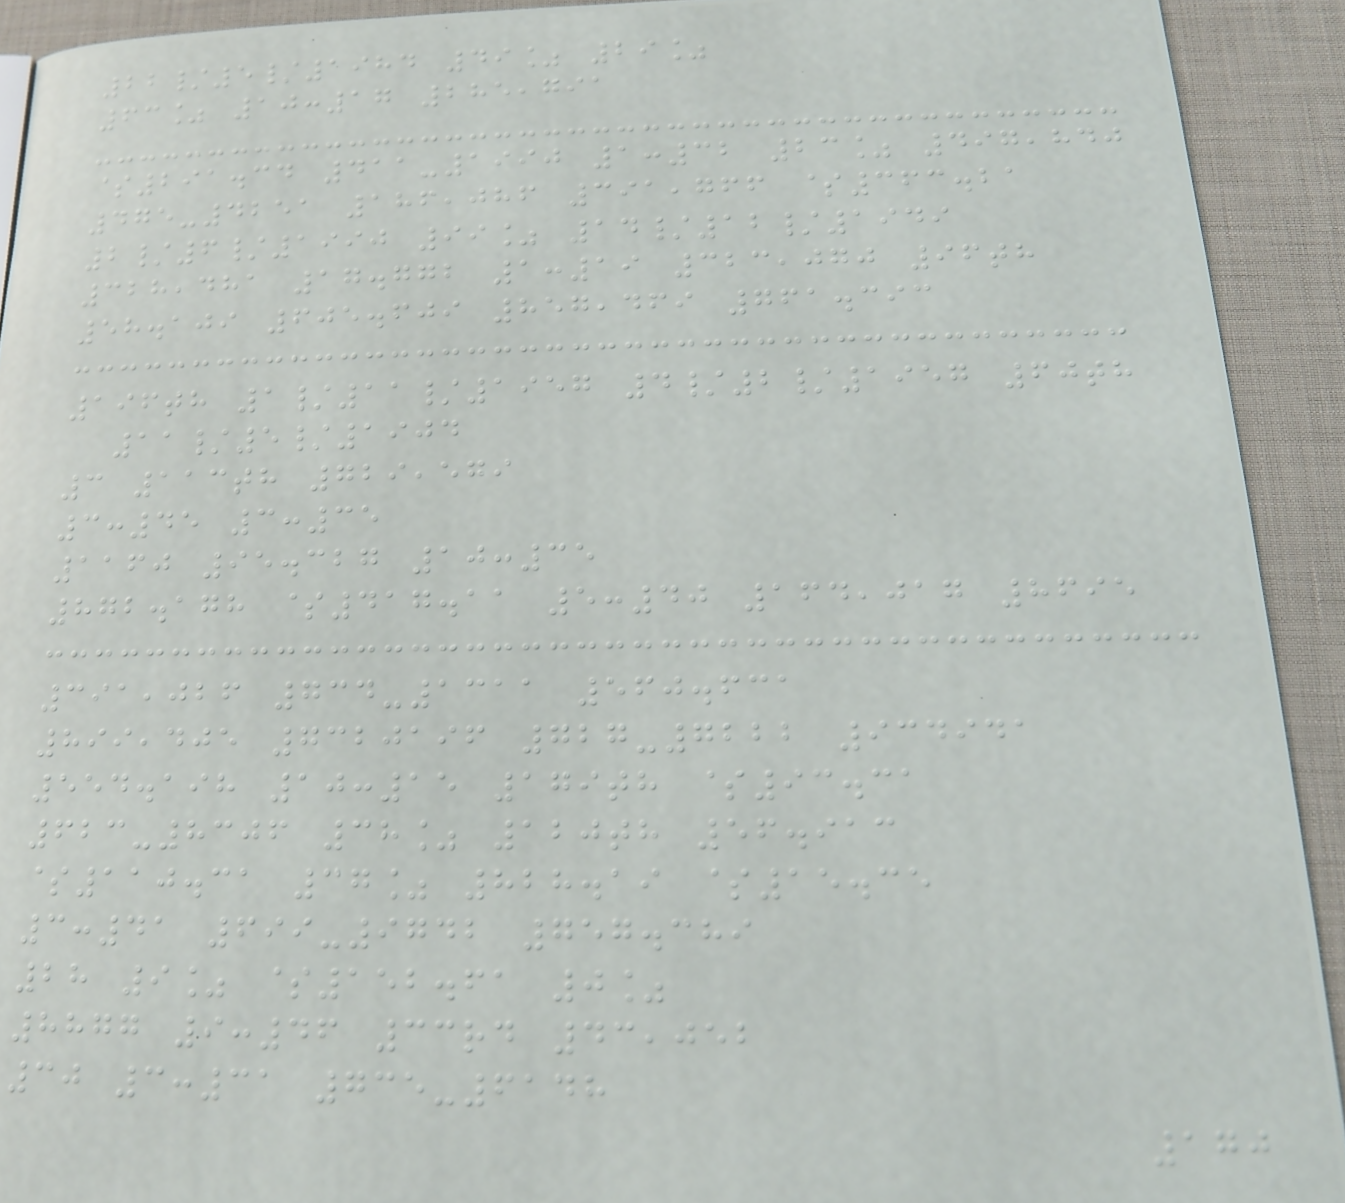22/5/1984 49% 29%
63% 10:17 285,791
$291.34 411-1990 1:32 23% 497,840
475-4251 186,086 391,766 $363.21
2/6/1990 99% 14/12/1949
328,481 17.772 1:19 323,070 96th
58.109 605.609 857,469 761.393
196th 1/11/1957 4/2/1957 60th
11/5/1904
3 113th 729,579
3:45 3:35
1160 95.327 10:35
872.178 $417.11 5:40 164,017 8695
391,026 734-1311 560.631
899,405 7320196 727-7222 934941
554.198 10:15 179th $93.31
623-8306 38% 120th 56.913
$110.31 37% 828.19 $15.35
3:41 699-9742 757.389
28 9% $152.61 0%
8877 9:46 33rd 43,052
30 3:31 735-6148
170
